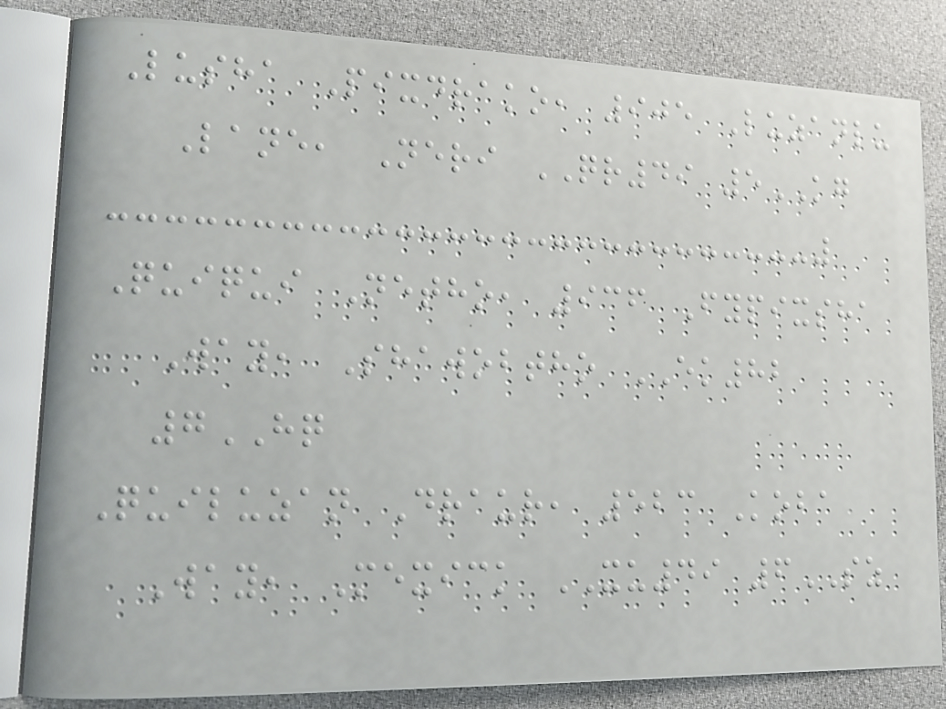Lusha Pixdrako, 905 Luzanlu
Lane, Neri QR49 5KG
Quiqui Netho, 936 Fypixsha
Way, Shawobtho EK82
7HQ
Quiluzan Draur, 523 Koba
Way, Mexick XU49 6SZ
